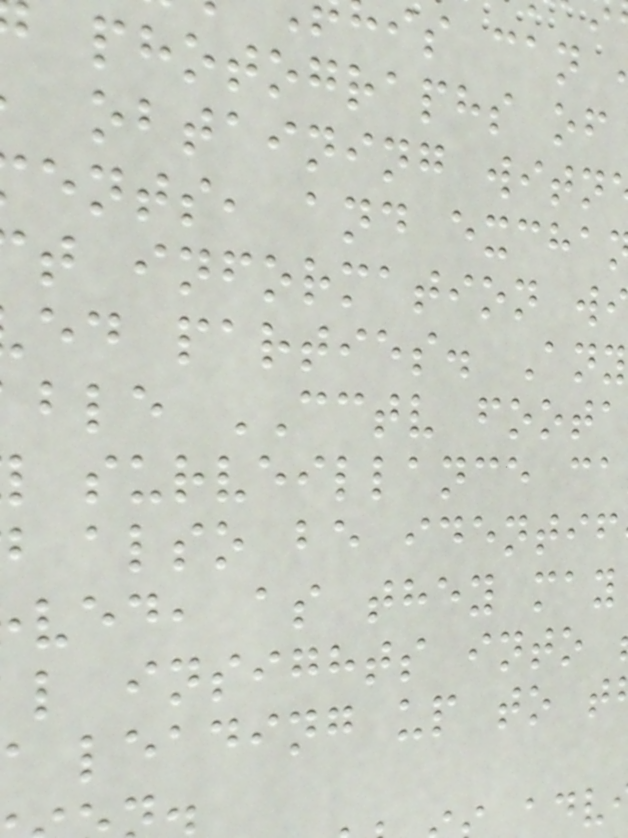photographs of
obtaining witn
ents, and excha
t information w
ed parties. Any
ble CCTV foota
surveillance ca
also be identif
ved, as they may
l insights into
leading up to t
